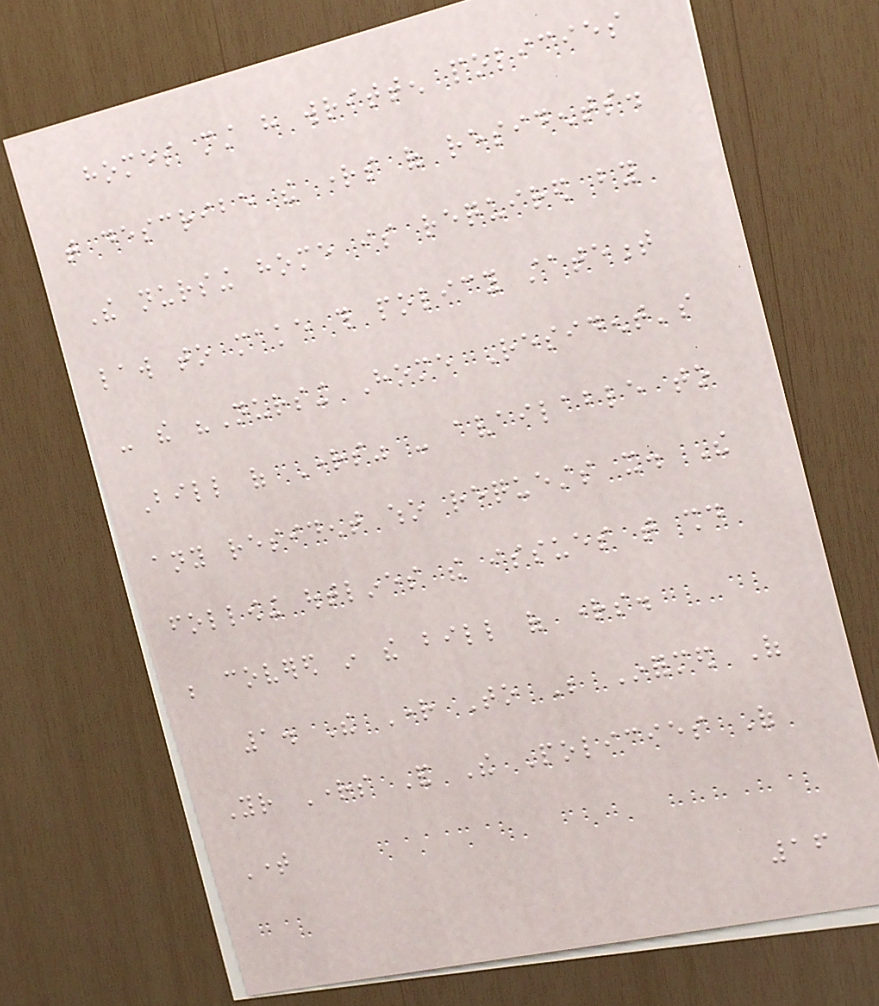homes must have written policies
that describe the rights of residents.
The nursing home is required by
law to make this policy statement
- the "Nursing Home Resident's
Bill of Rights" - available to
any resident who requests it. The
following outlines the issues that should
be covered in the bill of rights.
1. The Right To Be Informed Of
Your Rights And The Policies Of
Time
16
